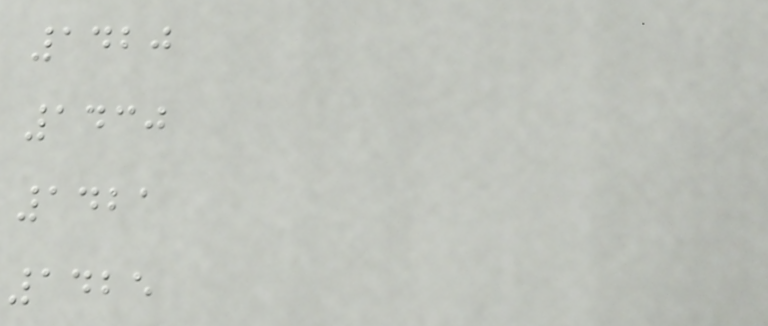1420
1430
1421
1425
